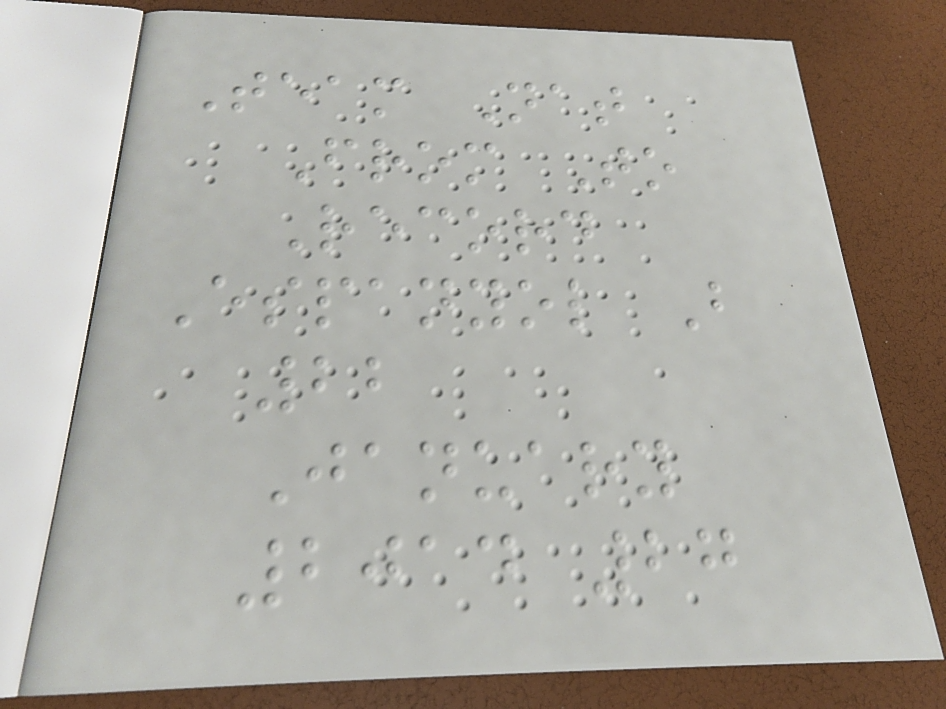Team Nat
From To
Record
Espanyol B
22
January
2014 27
